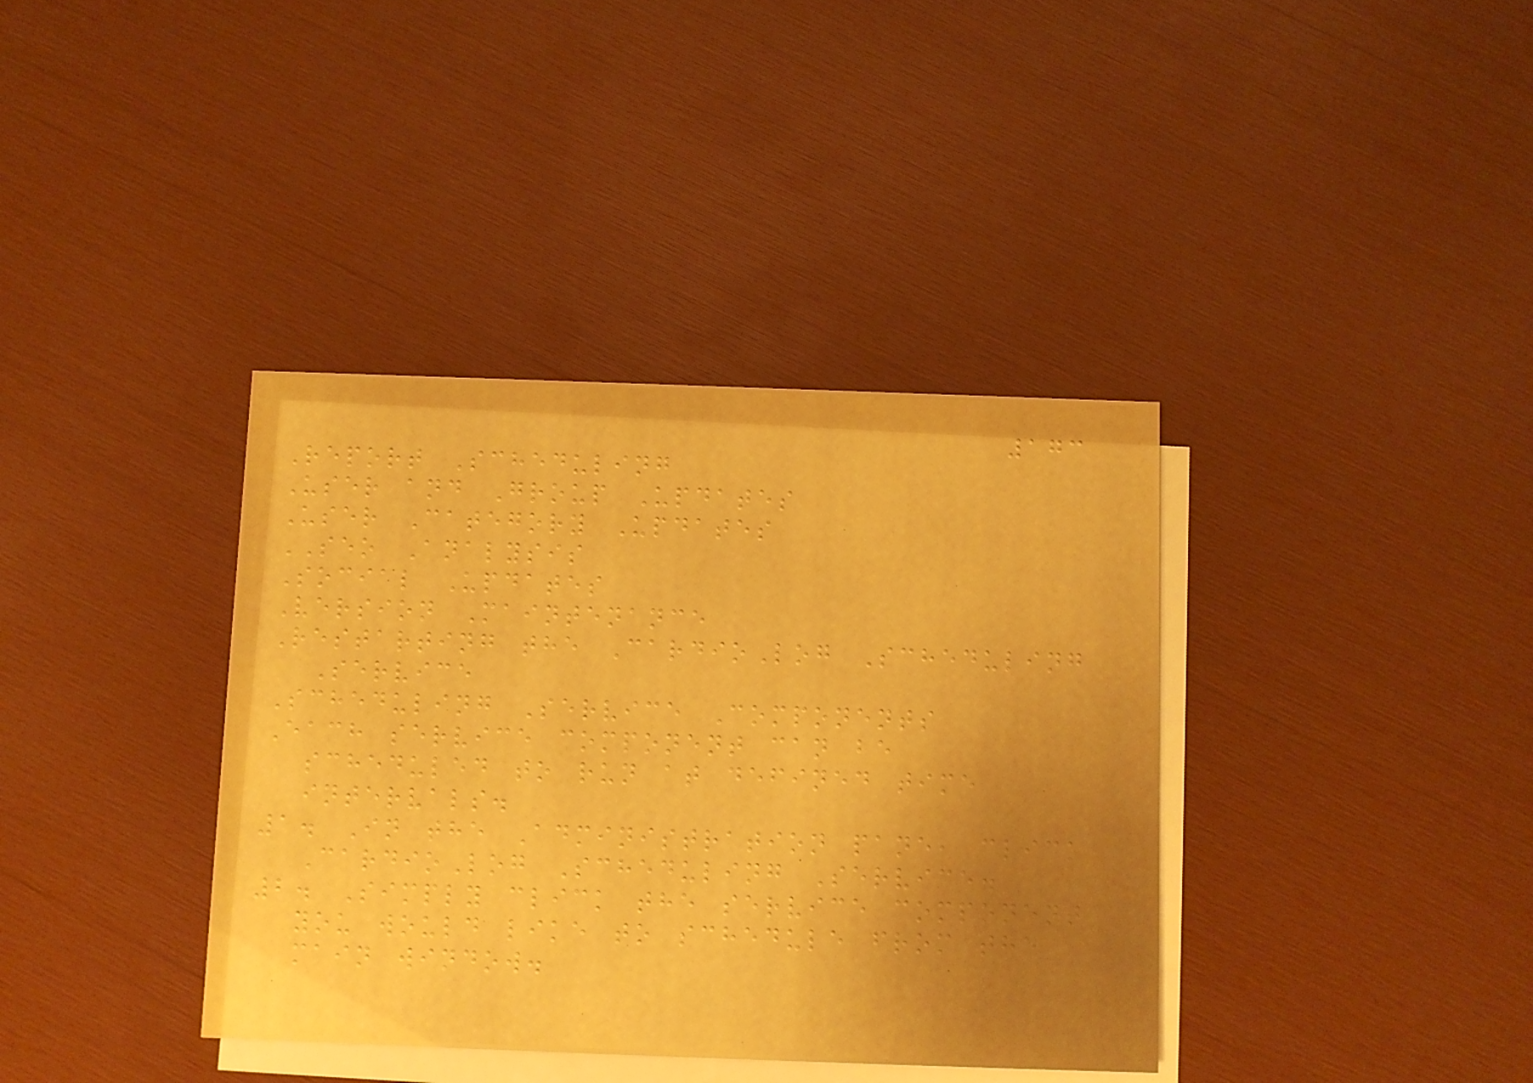173
Report Scheduling
User and Group Updates
User Category Updates
SEO Analysis
Social Updates
Version Maintenance
Restarting the CardioLog Scheduling
Service
Scheduling Service Components
Each service component can be
scheduled to run at defined time
intervals.
1. In the Administration pane, click
CardioLog Scheduling Service.
2. Simply click the service component
you would like to schedule from the
main window.
